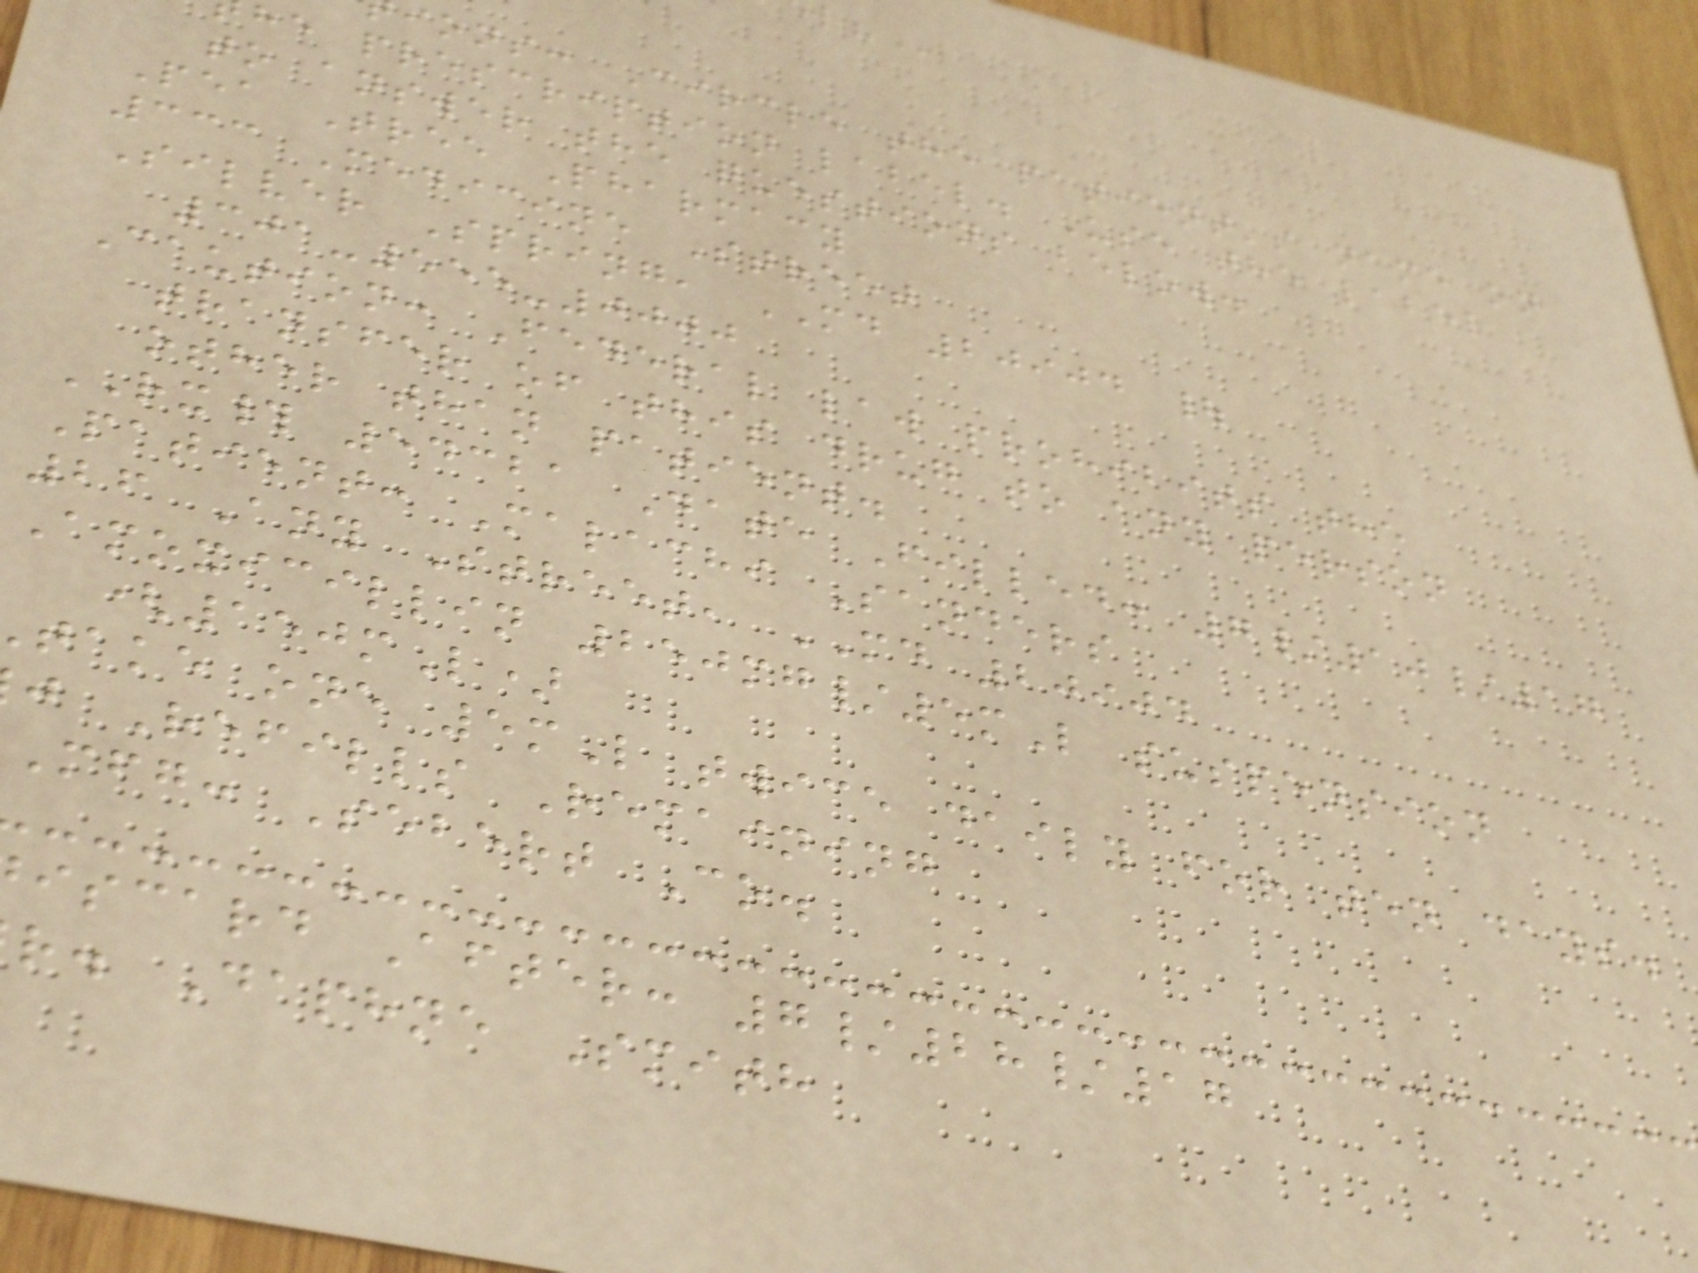ions: Circle the patient's name on
he prescription label. Use the label
to answer the questions below.
Pea Tree Pharmacy
333 Medicine Street
Silver Spring, MD 20904 |
301-555-0000
Caution: Federal law prohibits the
transfer of this drug to any person
other than patient.
RX# 54321 Date Filled: 7/10/17
Patient: Malachi Sanders
26 Any Street, MD 20904
Amoxicillin 250mg/5mL suspension
(150mL)
take one 5mL twice daily for ten days.
j Refills Remaining
mfg: Sebert Co.
iscard After: 7/28/17
r. Daphne Smith
